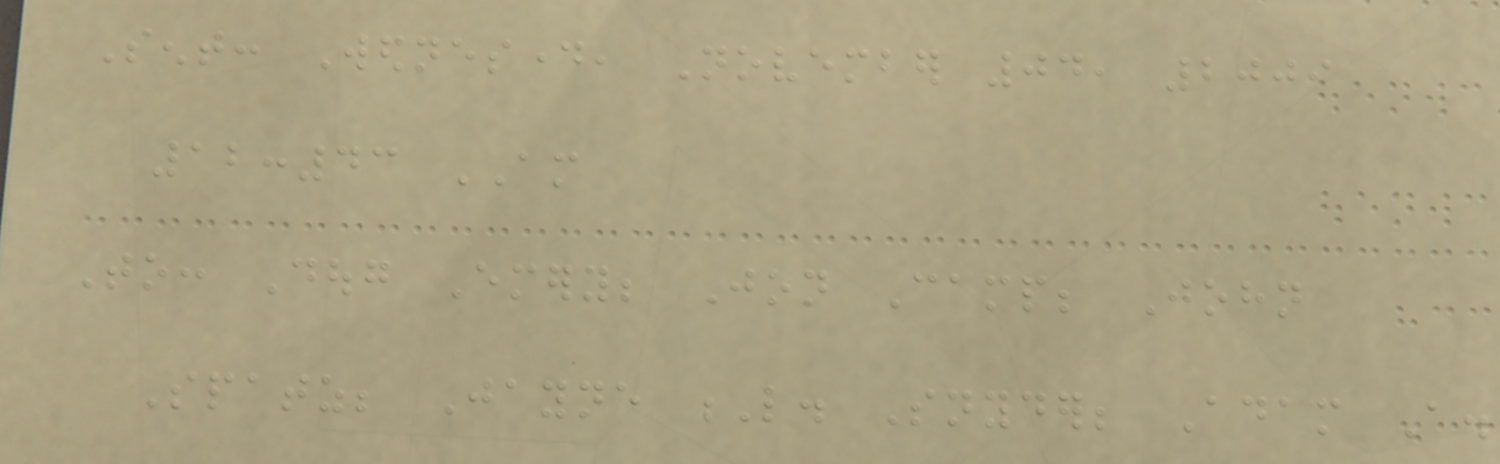Sent: Wednesday, November 04, 2009
12:43 AM
To: Doug Emery; Jon Camp; John
Spatz; Jayne L. Snyder; Adam A.
